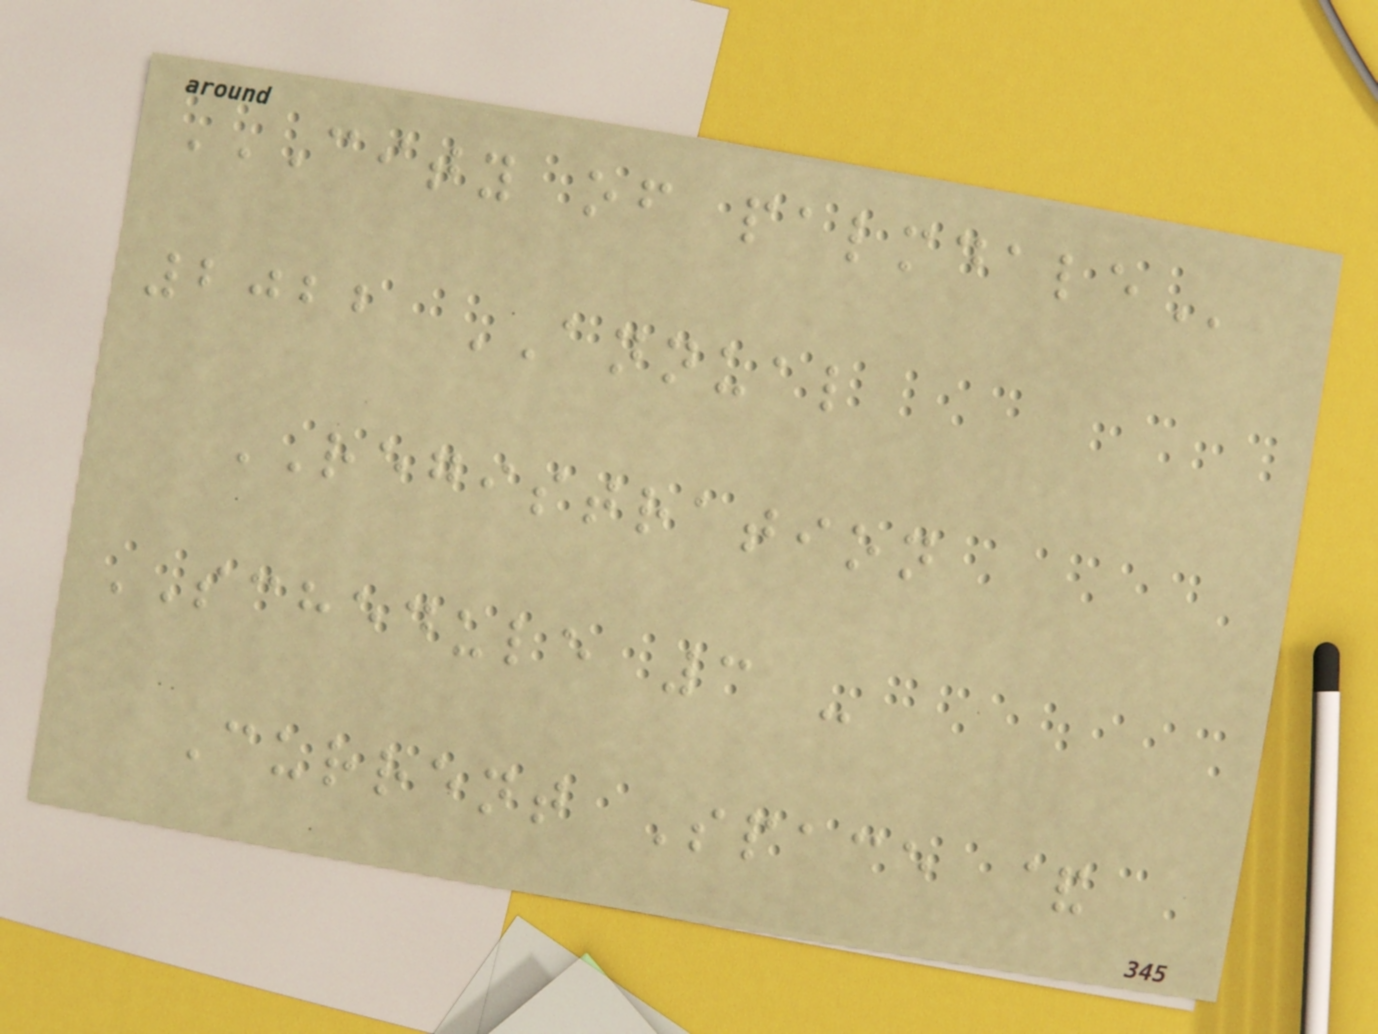CITY OF PALMDALE
2022 ANNUAL
REGISTRATION
SCHEDULE 3 -
Current Space &
